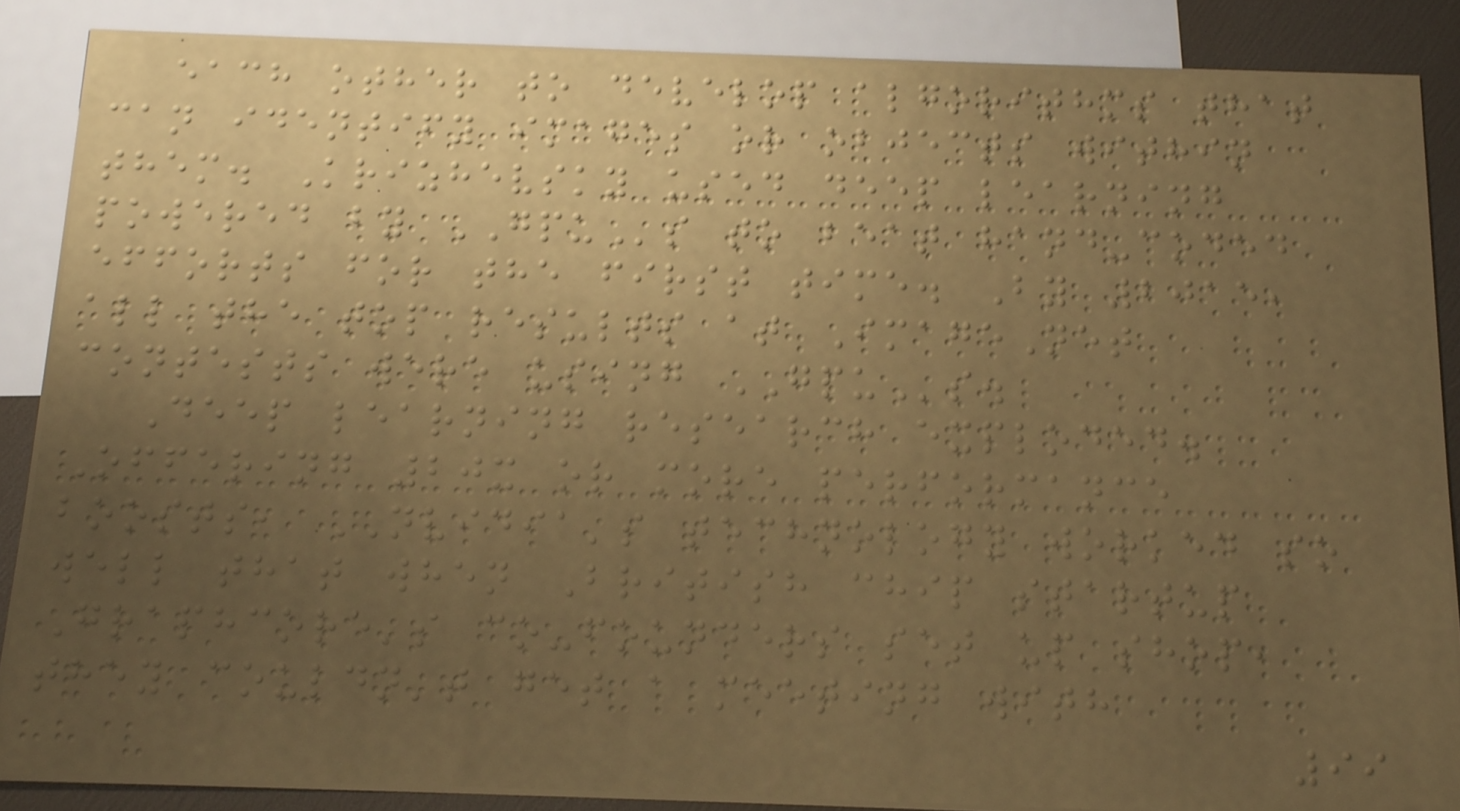each other to develop algorithms that
can identify images or objects within
them. Krizhevsky used deep learning
powered by GPUs to beat hand-coded
efforts for the first time. By 2015,
all the top results at ImageNet
contests were using GPUs.
Deep learning research exploded.
Offering 20x or more performance
boosts, NVIDIA's technology worked so
well that when British chip startup
Graphcore's co-founders set up shop,
they couldn't get a meeting with
99
